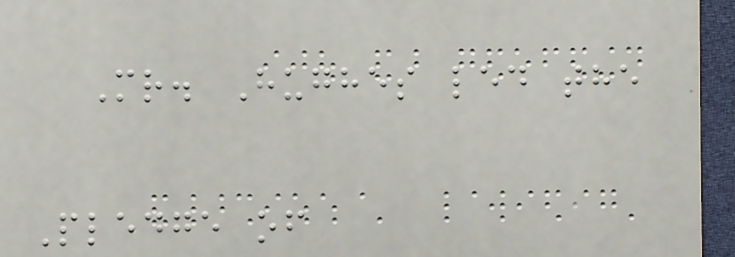Mr. Hughes led the
Pledge of
